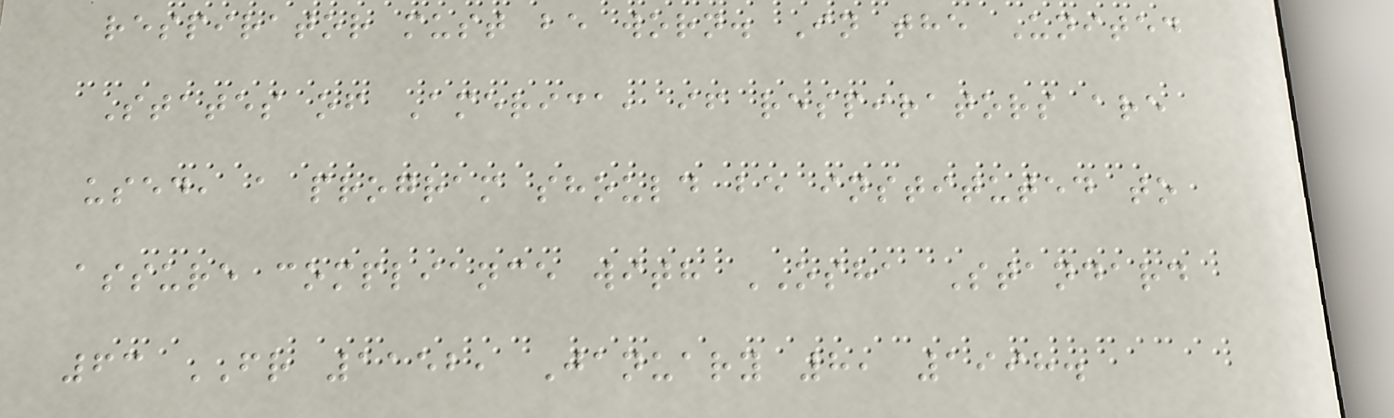respirator must be worn. In the United
States of America, if respirators are
used, a program should be instituted to
assure compliance with OSHA Standard
63 FR 1152, January 8, 1998.
